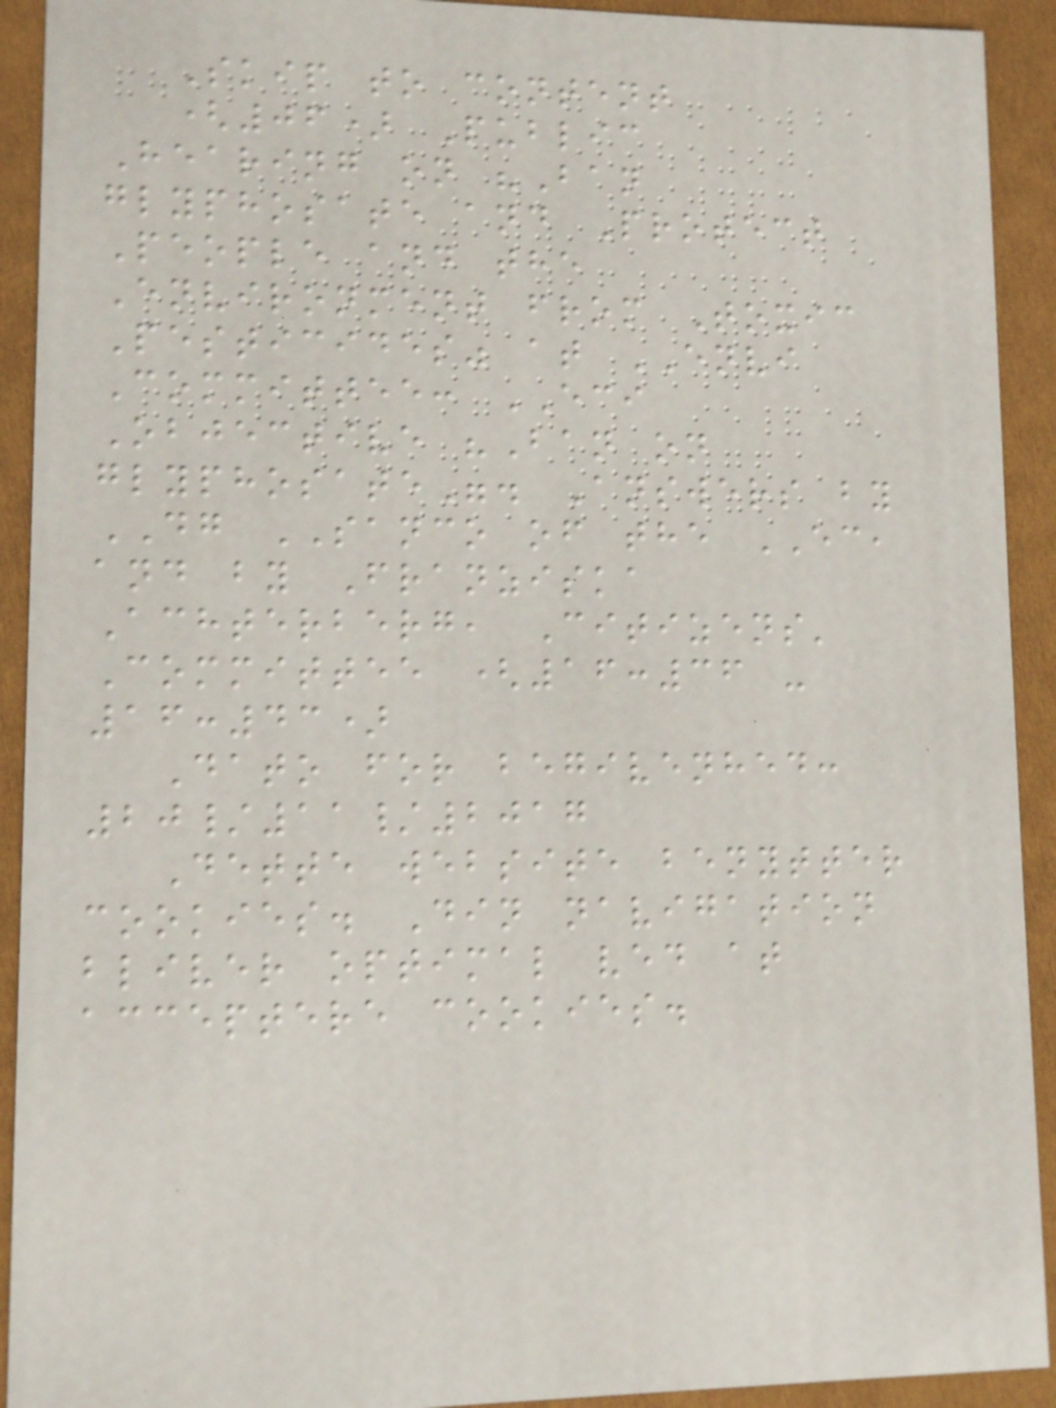Skip to content
(06) Public
Hearing on "Ban
glyphosate and Protect
People and the
Environment from Toxic
Pesticides" at ENVI
Committee: ECI
Objective "Ban on
glyphosate". Answers by
DG SANCO of the EC,
and by Franziska
Achterberg, Citizens'
Committee (16:36 -
16:43)
Dato for begivenhed:
20/11/2017
Dette website benytter
cookies. Din navigation
bliver optimal ved at
acceptere cookies.
